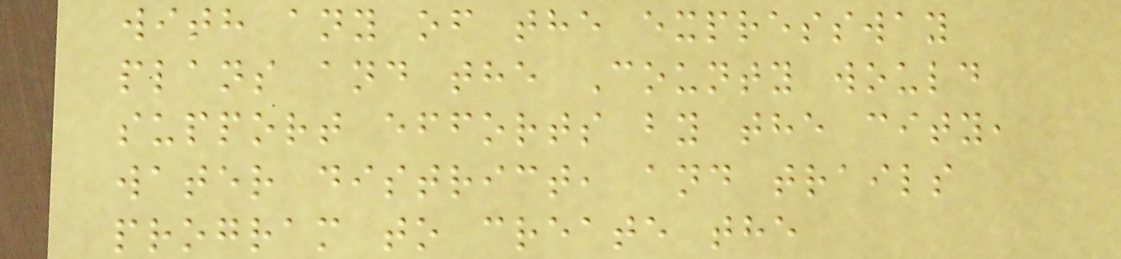with any of the expressway
plans and the County would
support efforts by the city,
water district, and trails
program to create the
